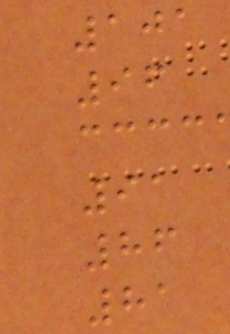101
96
91
86
81
